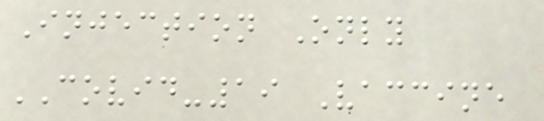Injection Only
COVID-19 Vaccine
